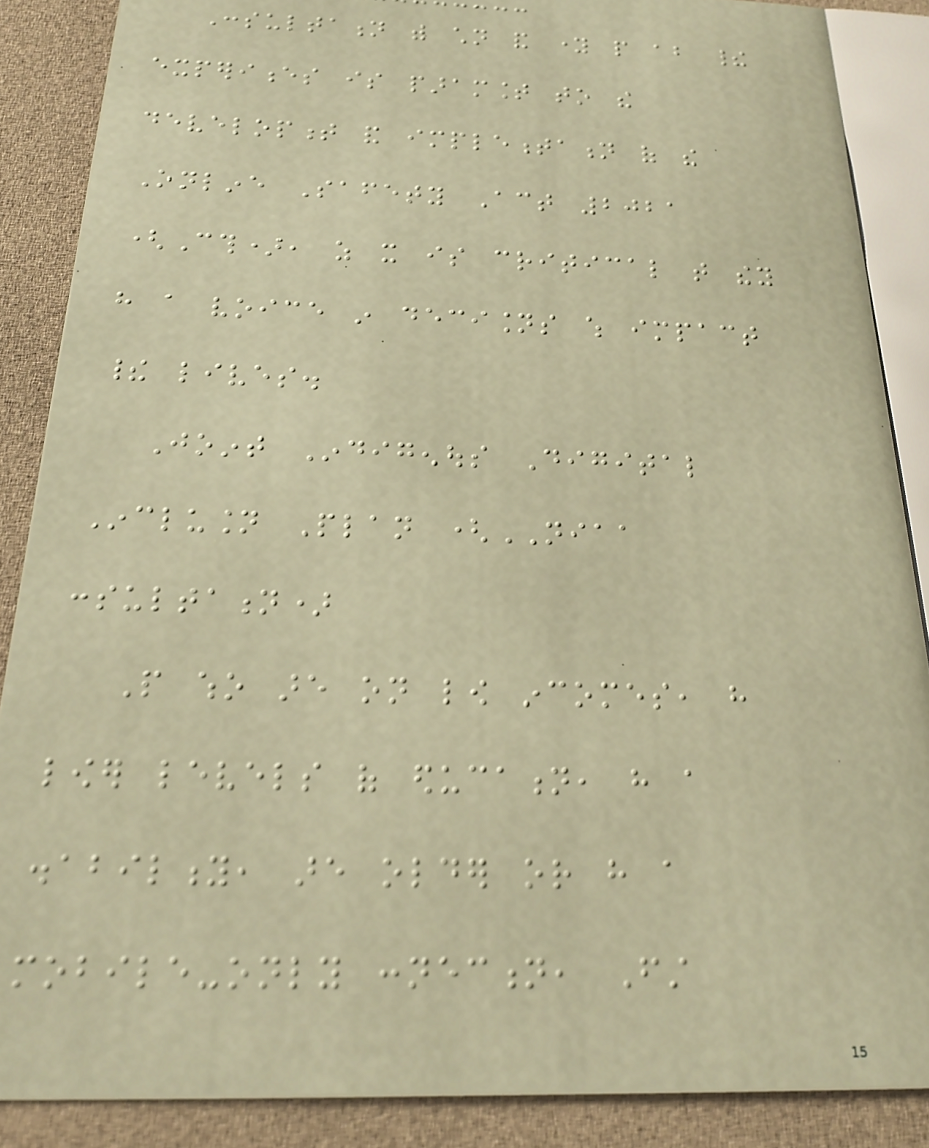Consultation with children and young people about their
experiences is paramount to the
development and implementation of the
Online Safety Act 2021
(Cth), as it is critical that they
have a voice in decisions which impact
their lives.
Joint Indigenous Digital
Inclusion Plan (NIAA
consultation)
People who are on low incomes, have
lower levels of education, have a
disability, are older or have a
mobile-only connection, First
